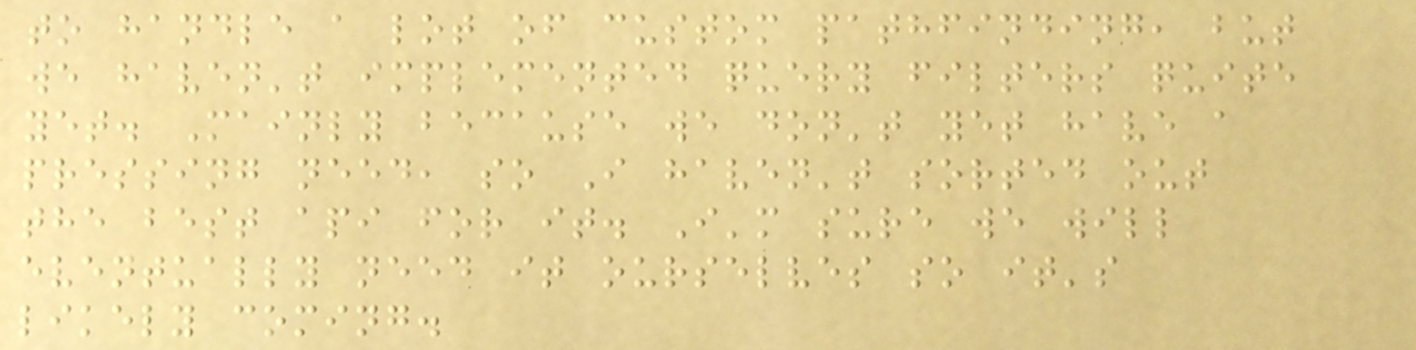to handle a lot of custom pathfinding, but
we haven't implemented query filters quite
yet. Mainly because we don't yet have a
pressing need, so I haven't sorted out
the best api for it. I'm sure we will
eventually need it ourselves so it's
likely coming.
